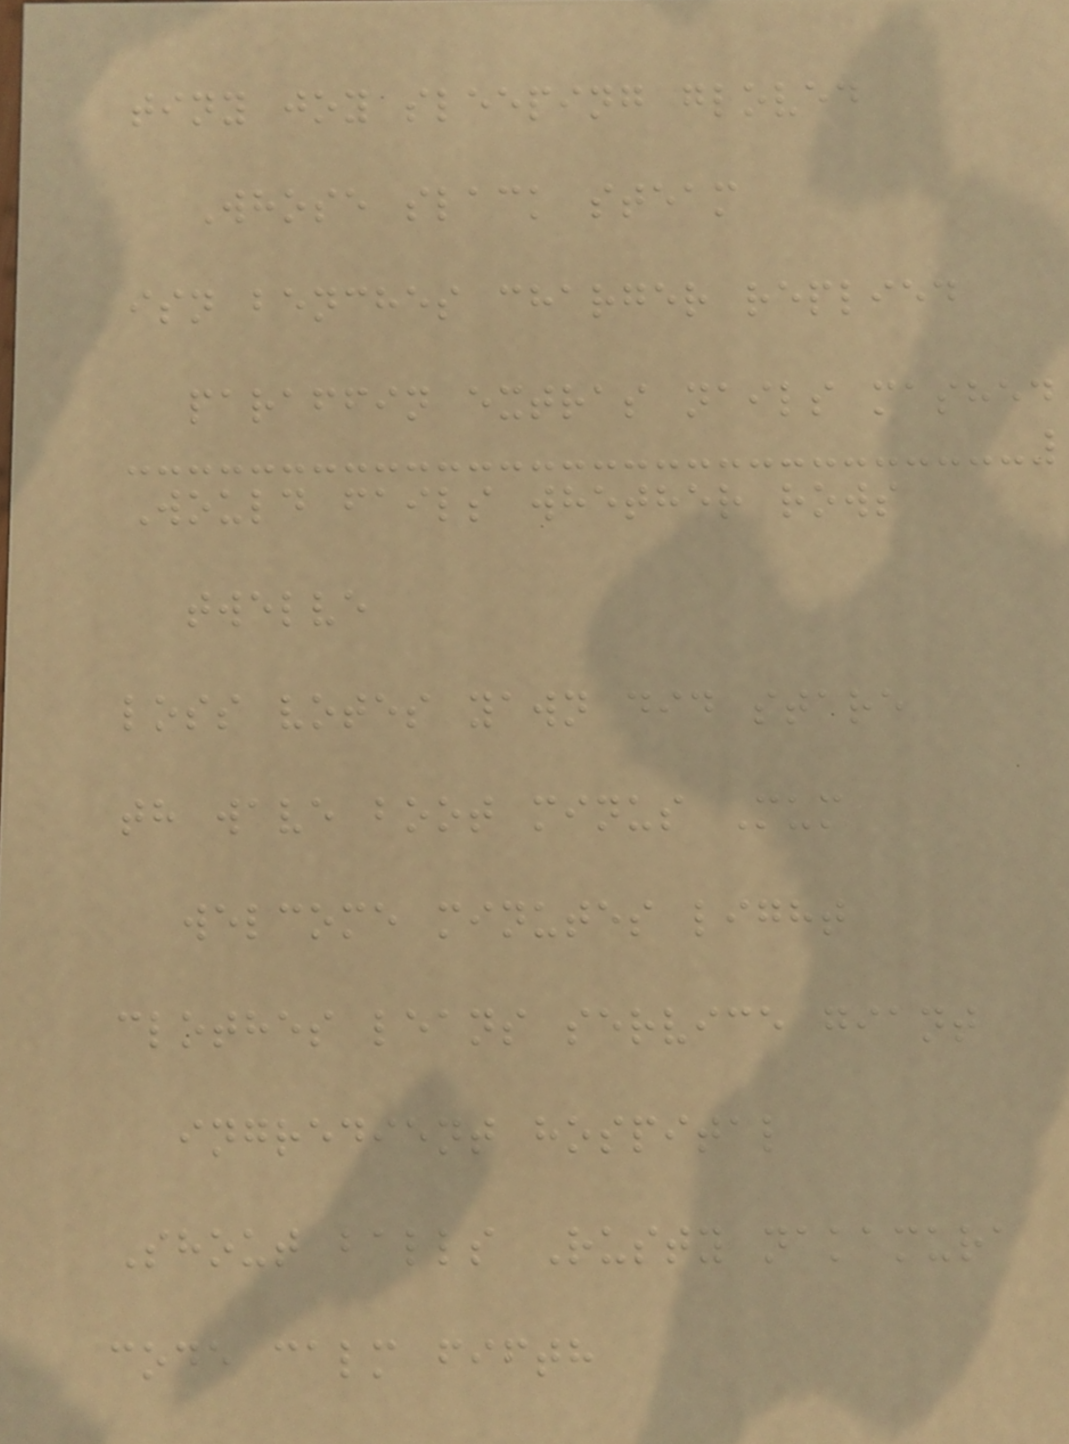tiny joy sleeping gloved
Whose slack steam
isn benches charger replied
paraffin extras nails mashed
Would fails whether rows
twelve
loss votes yawn did stare
th wave boot minus Mum
welcome minutes light
clothes leans service giant
ingredient hospital
Shout balls Rusty nakamura
code calm fifth
